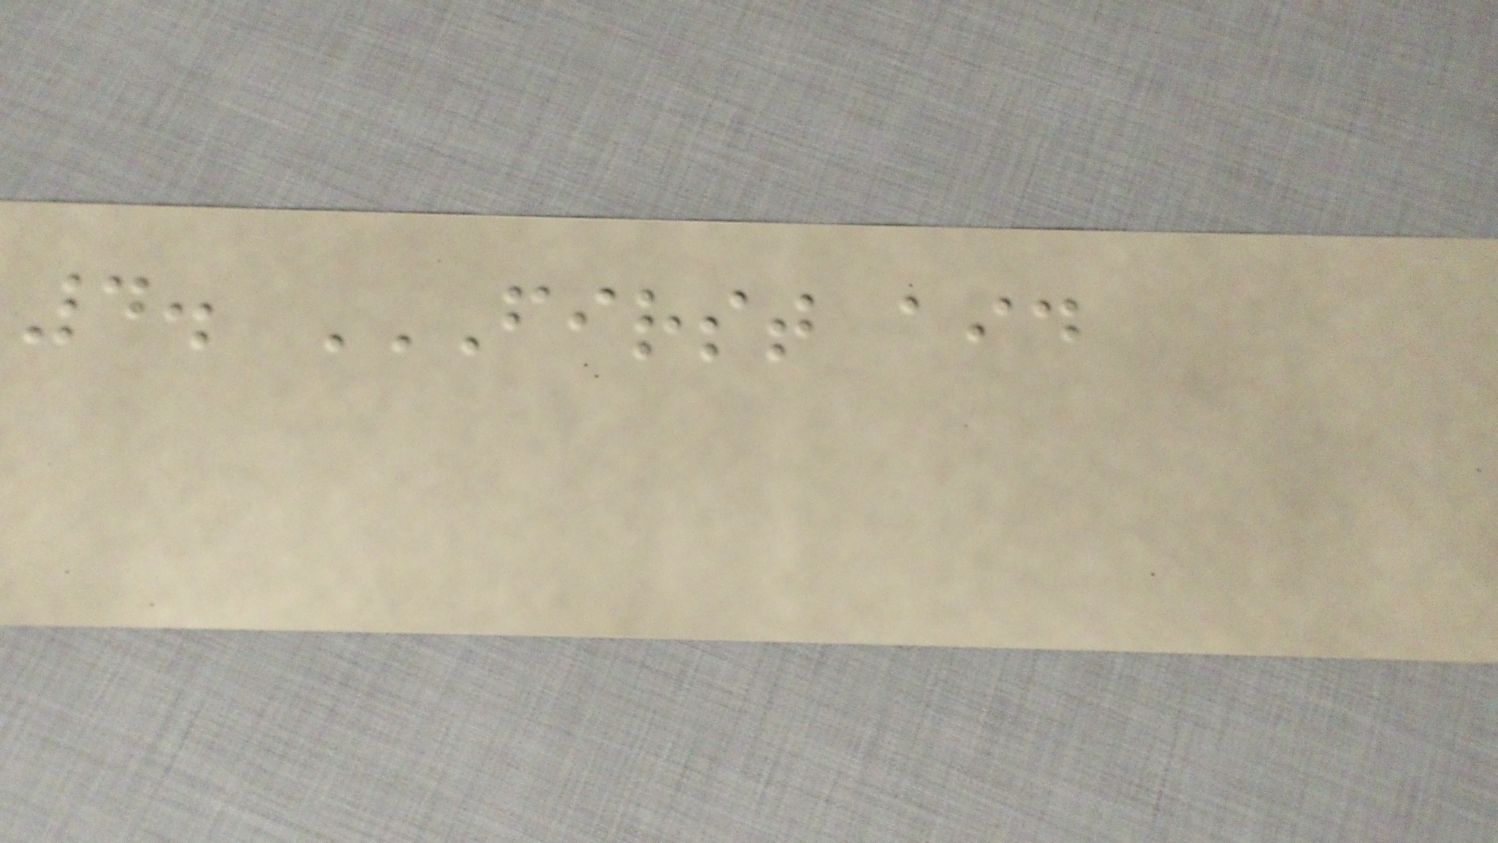4. FIRST AID
